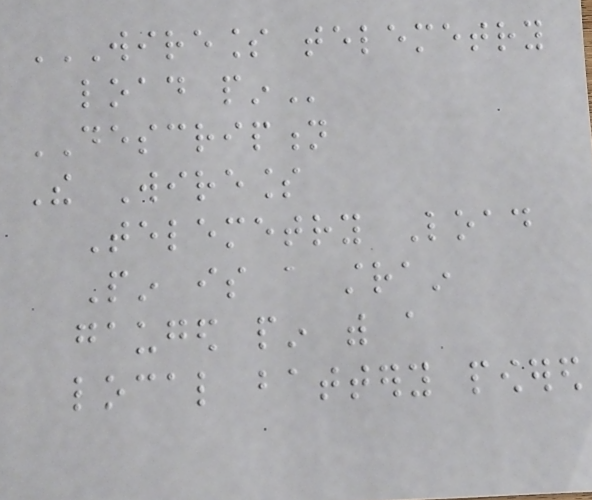WIRELESS TELEMETRY
LOAD PIN
DESCRIPTION
The Wireless
Telemetry Load
Pin is a strain
gauged pin with a
local battery powered
